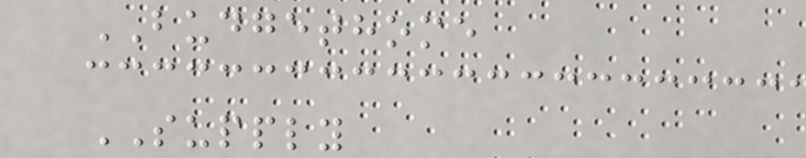BUDGETHOME
SUPPLY
